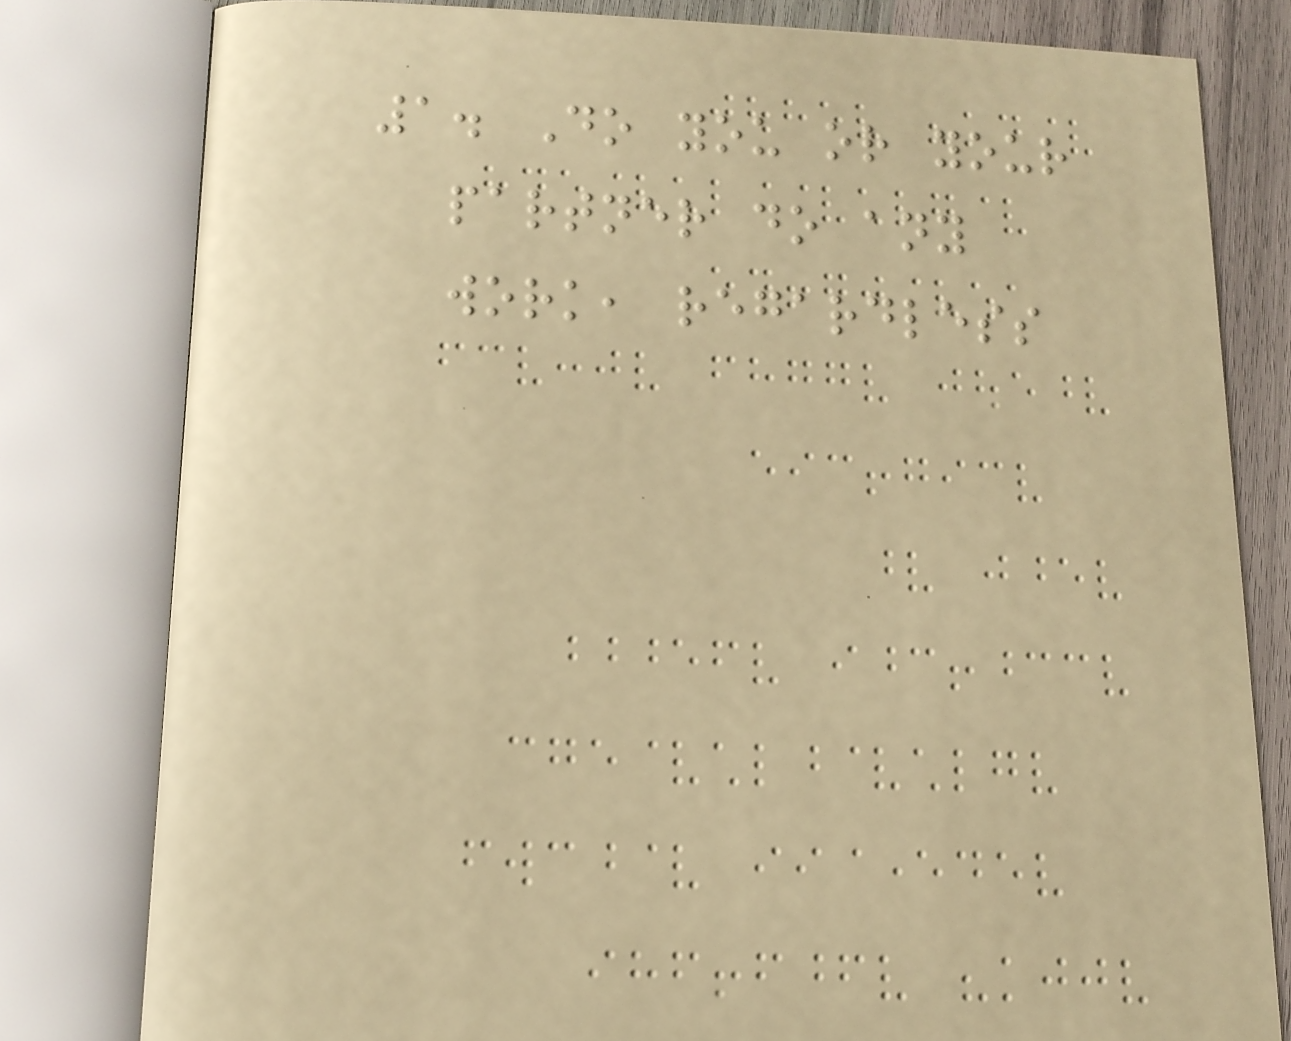1. Do you or your
partner do any
work, regardless
